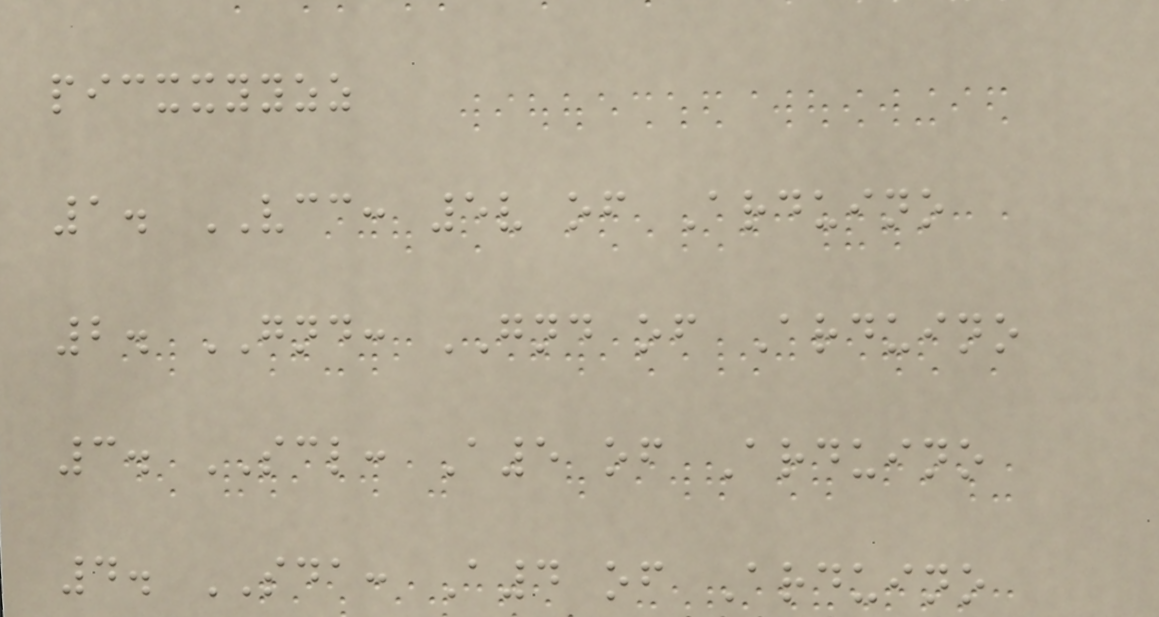picxxyyzz
1. VCC: 5v of Arduino
2. GND: GND of Arduino
3. SCL: A5 of Arduino
4. SDA: A4 of Arduino
